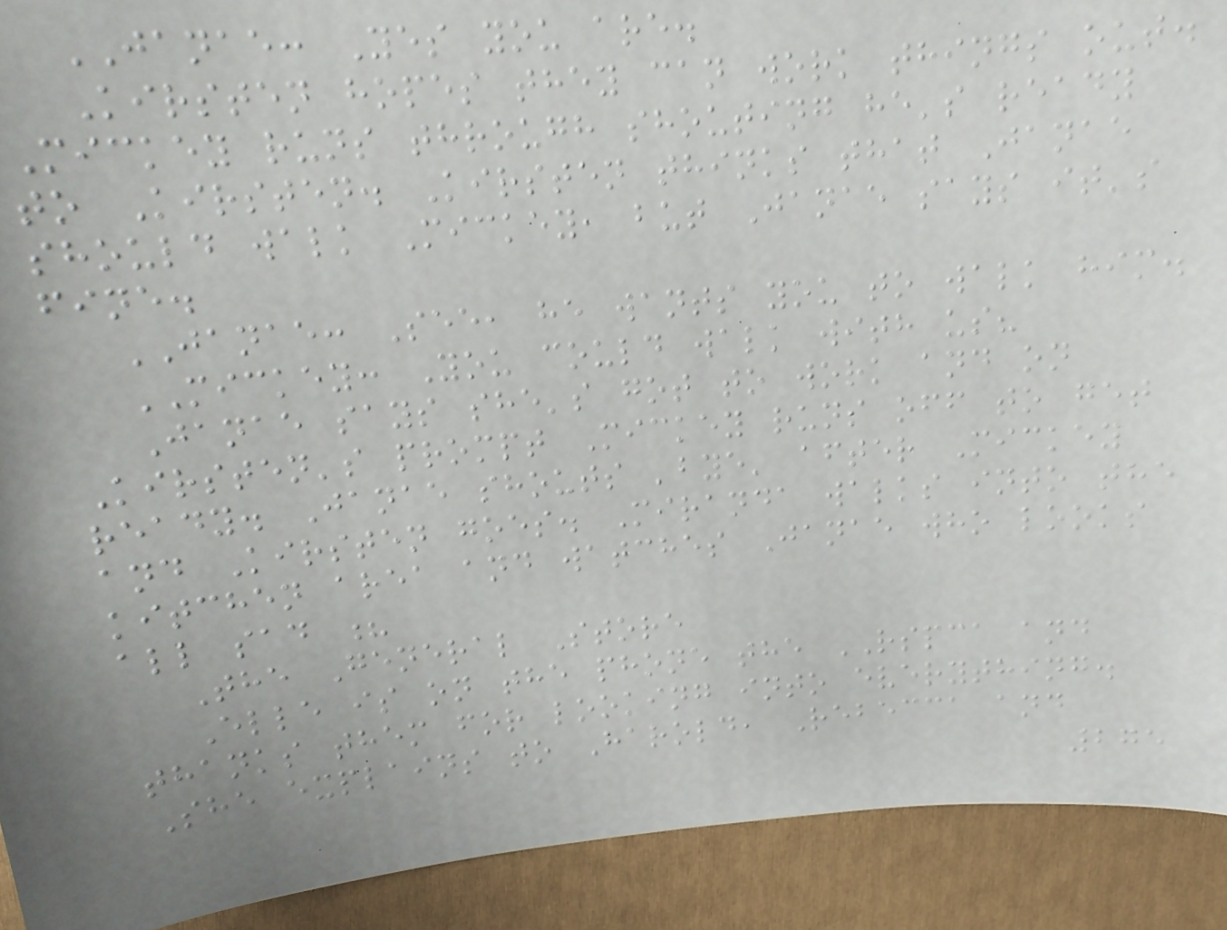JANAE: Yes you are.
Kirsten hopes they can work things out.
Mickey runs through shouting he's ready
to Kirsten. Kirsten thinks that Janae
should walk Mickey, but Janae says it's
fine.
JANAE: See, he wants you to walk him.
MICKEY: You could walk with us?
Janae says she's got to work and on
Kirsten's prompt Mickey runs off to get
ready. Janae shouts 'bye' after Mickey
and Kirsten goes. Miranda walks into the
kitchen area and watches Janae who looks
all sad ?
The General Store
Elle is on the phone the RSPCA and
thanks them for looking into everything.
She explains to Harold, Rebecca and
275
